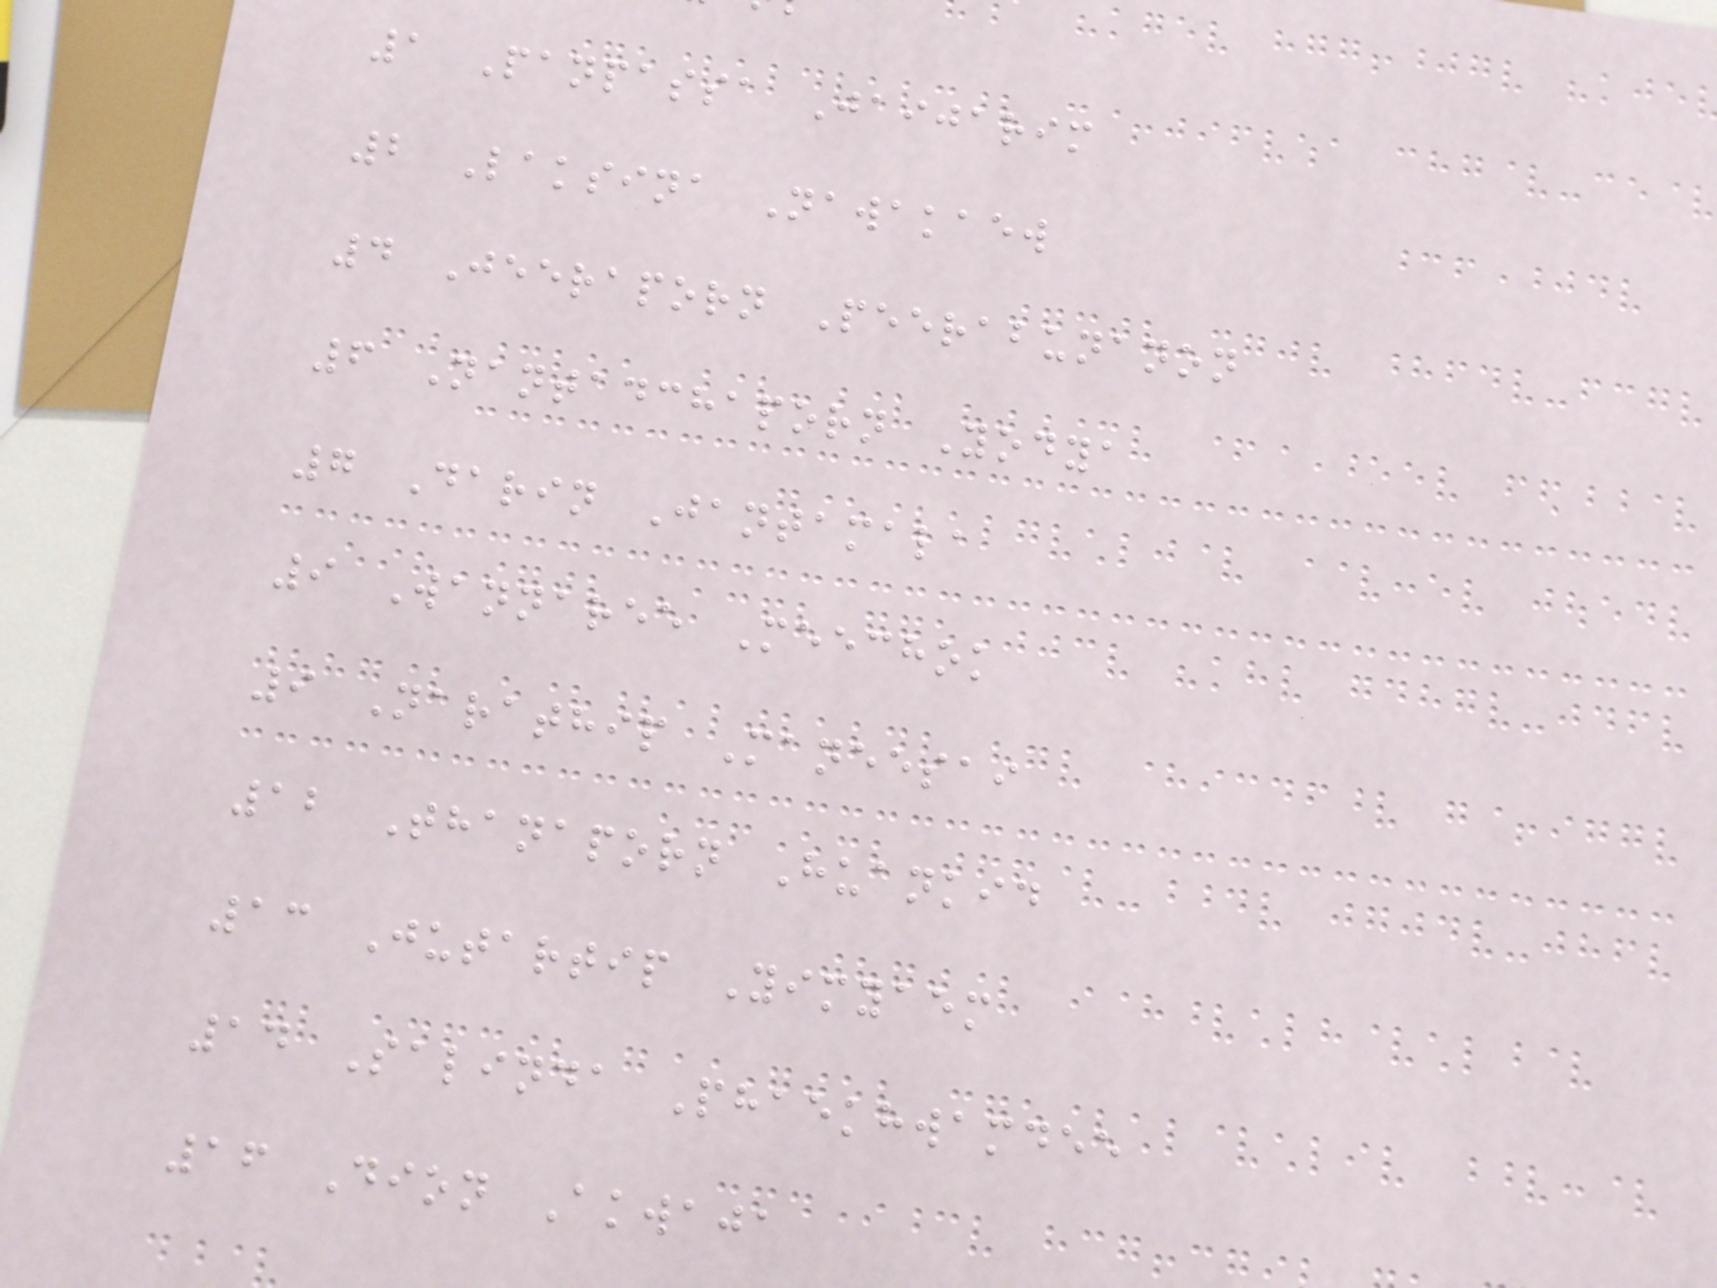1 Panpassa Jaijarim
2 Laksina Nawakaew
4 Jeeraporn Peerabunanon
6 Nantadchaporn Yodya
7 Darin Jantamala
9 Wannaree Meechok
9 Narathip Maneesai
12 Thanaporn Huankid
13 Jutartip Yimyaem
14 Salinda Phaekhwamdee
16 Dion Akwaja
